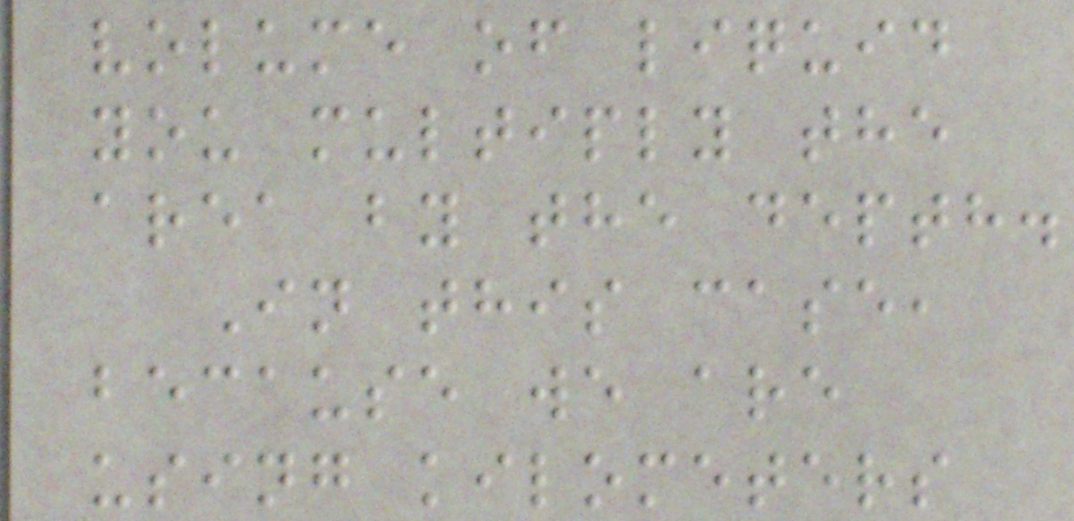volume of liquid
you multiply the
area by the depth.
In this case,
because we are
using kilometers
